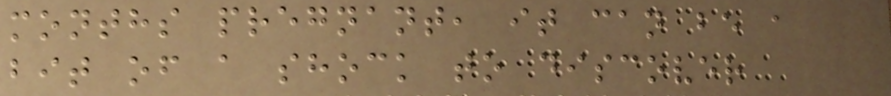months pregnant, it can be a
bit of a shock to discover
